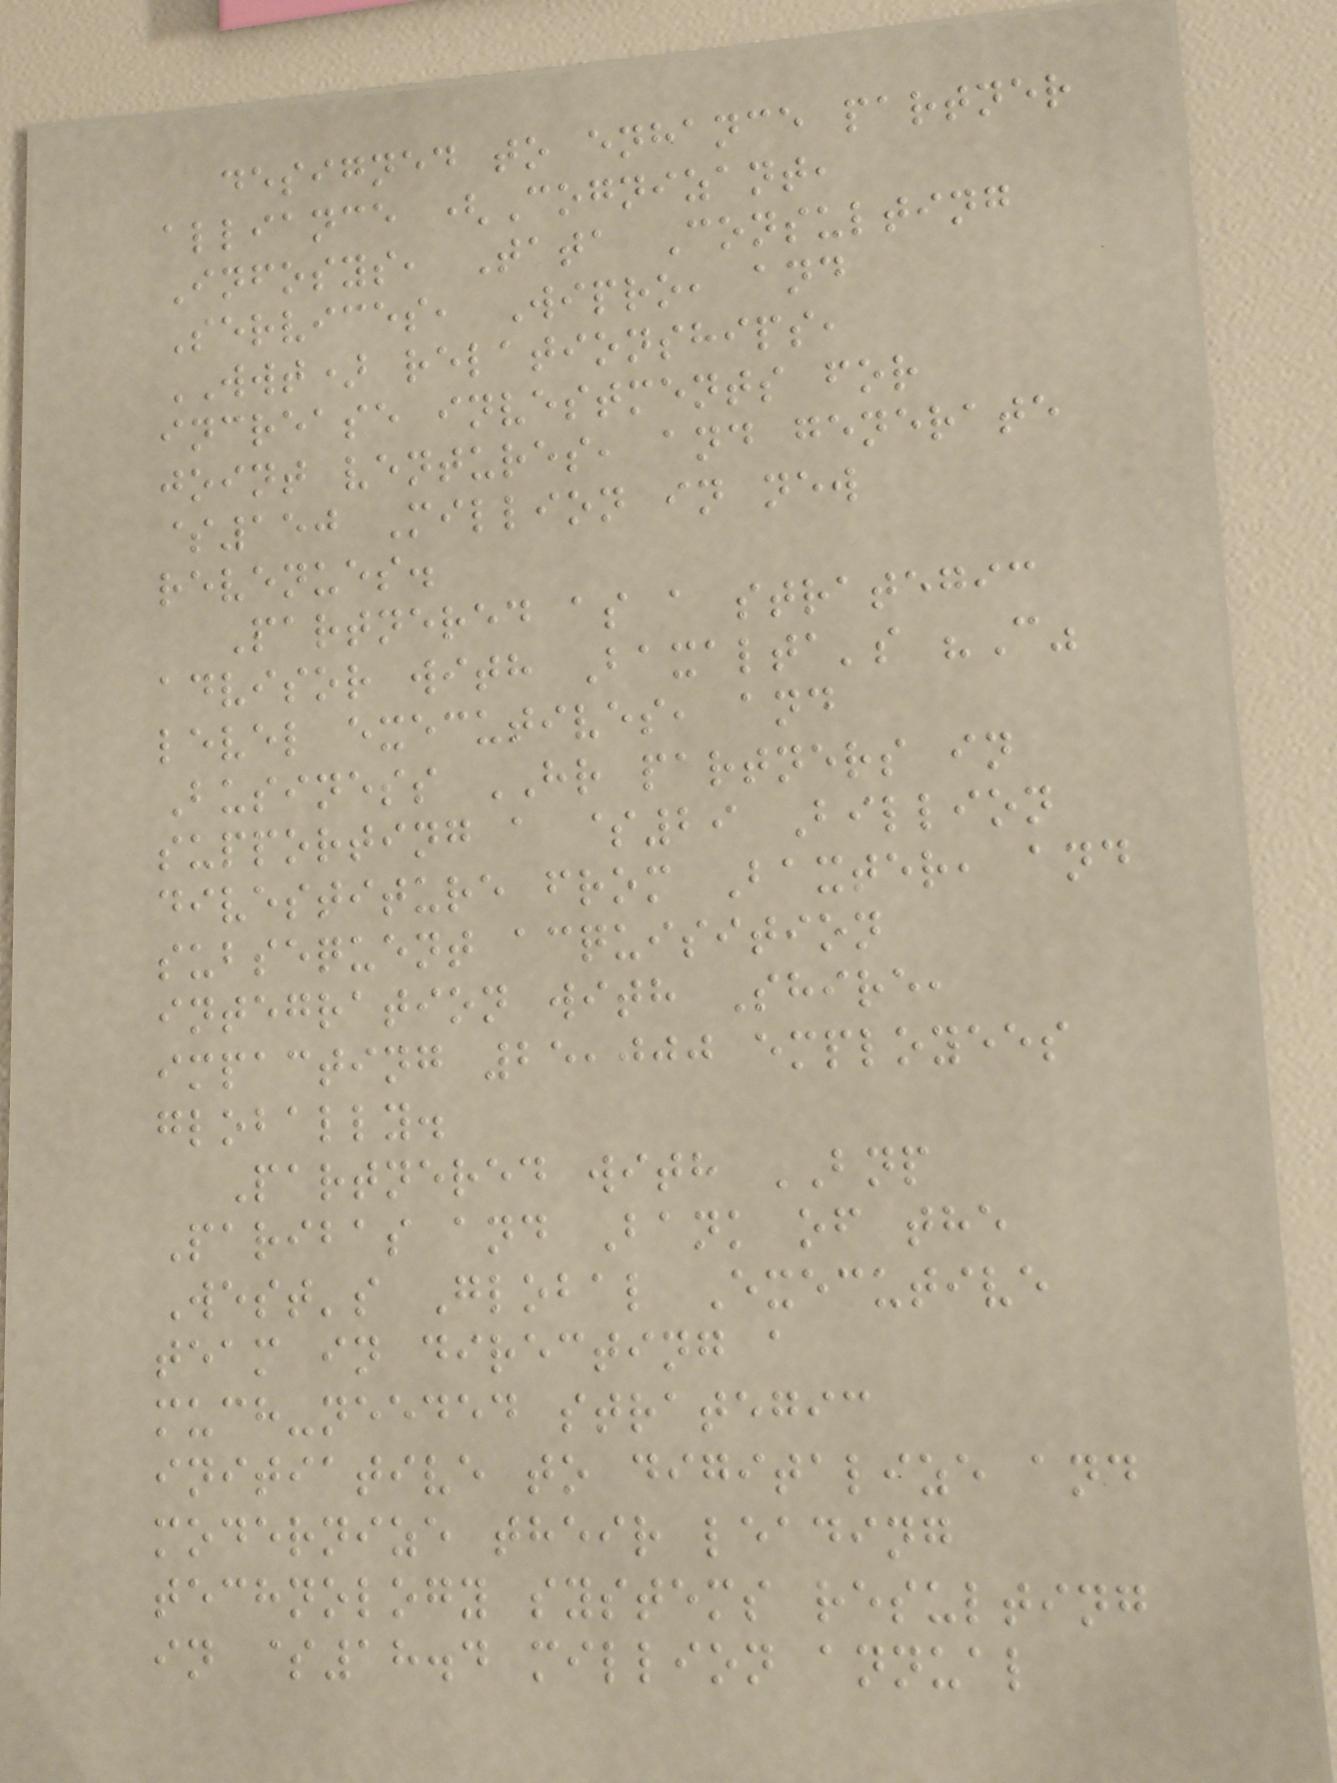designed to enhance partner
alliance (Cognizant,
Infosys, Tata Consulting
Services, Wipro, and
WWT) relationships,
increase investments for
joint ventures, and generate
$150 Million in new
revenues.
Partnered as a strategic
advisor with Baxalta's "C"
level executives, and
Business HR partners in
supporting a $29 Billion
divestiture from Baxter, and
subsequent acquisition
integration with Shire,
impacting 25,000 employees
globally.
Partnered with BNP
Paribas and Bank of the
West's Global Executive
team in directing a
much-needed strategic
initiative to digitalize and
modernize their leading
technology systems resulting
in $18.4 million annual
